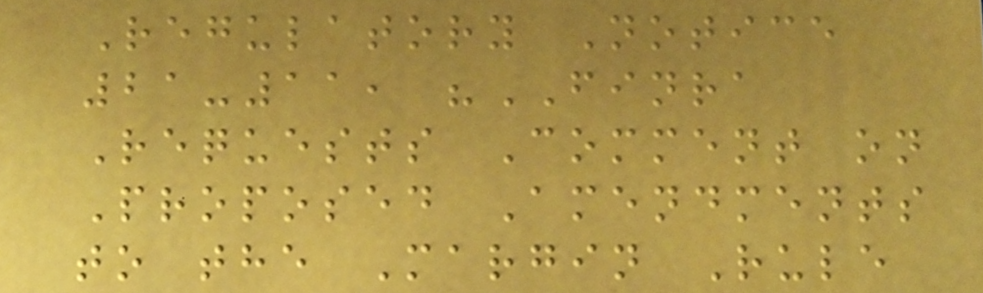Regulatory Notice
21-11, "FINRA
Requests Comment on
Proposed Amendments
to the Margin Rule
